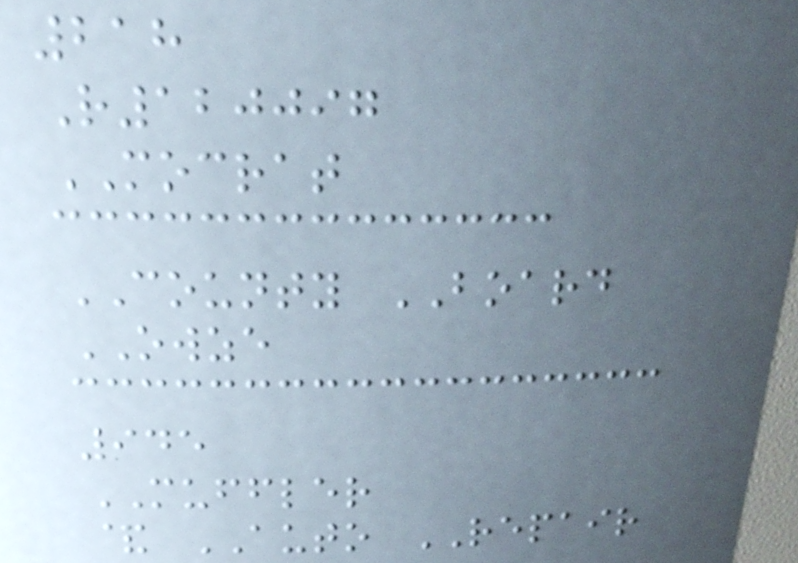218
R120097
MOCRAT
COUNTY BOARD
OWZE
945
MUFFLER
& AUTO REPAIR
